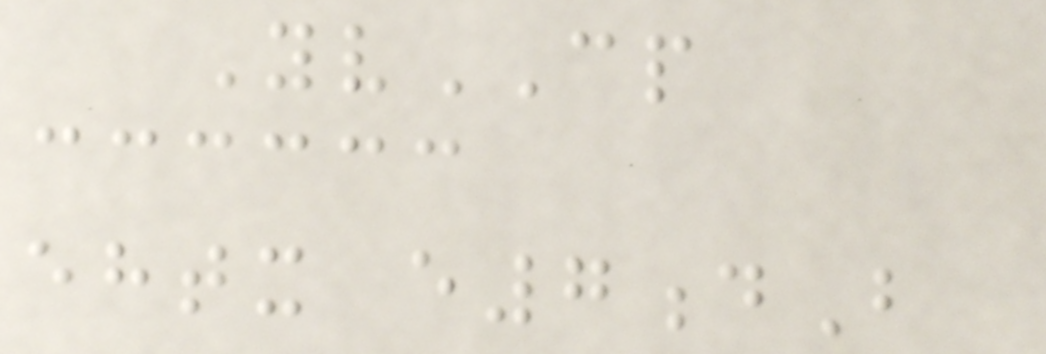YvCP
ehtx e7dB
